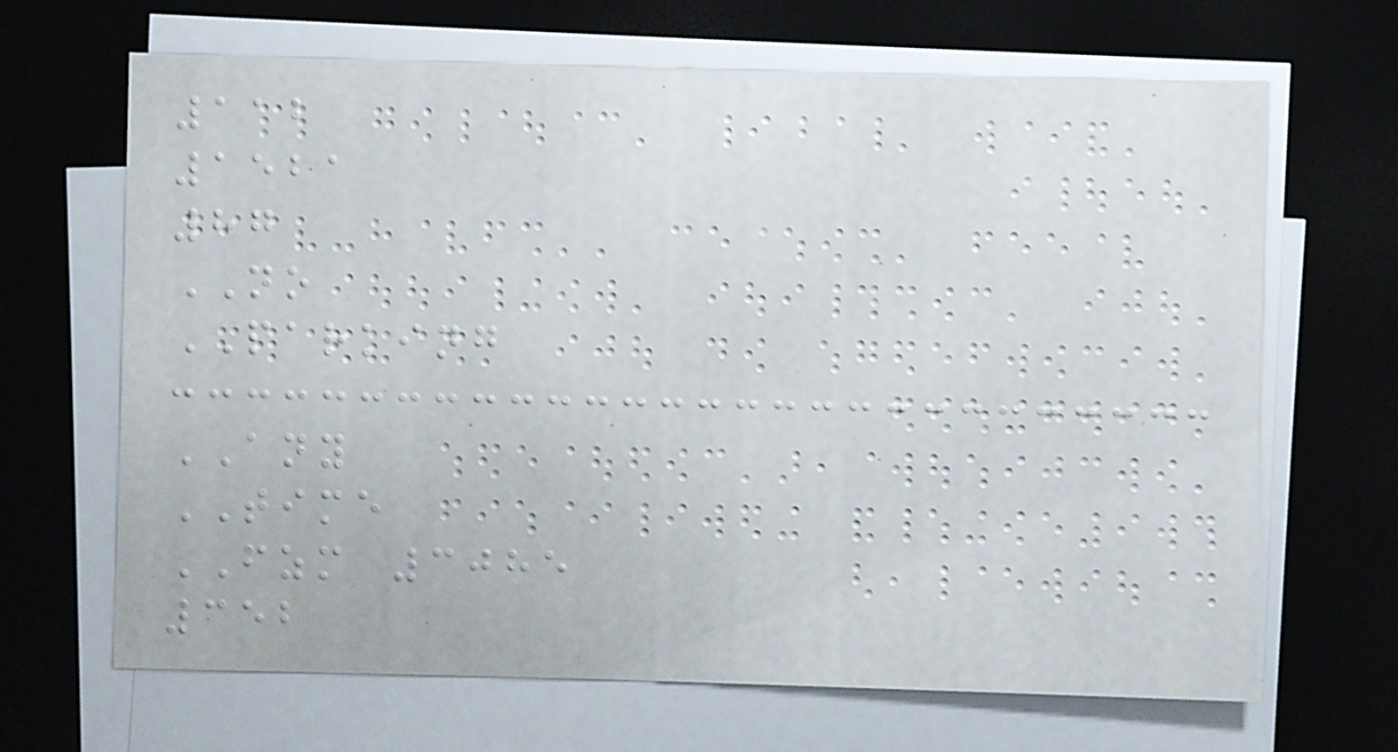112
1521
87
NO
PARKING
ANY
TIME
FZM 3085
352
